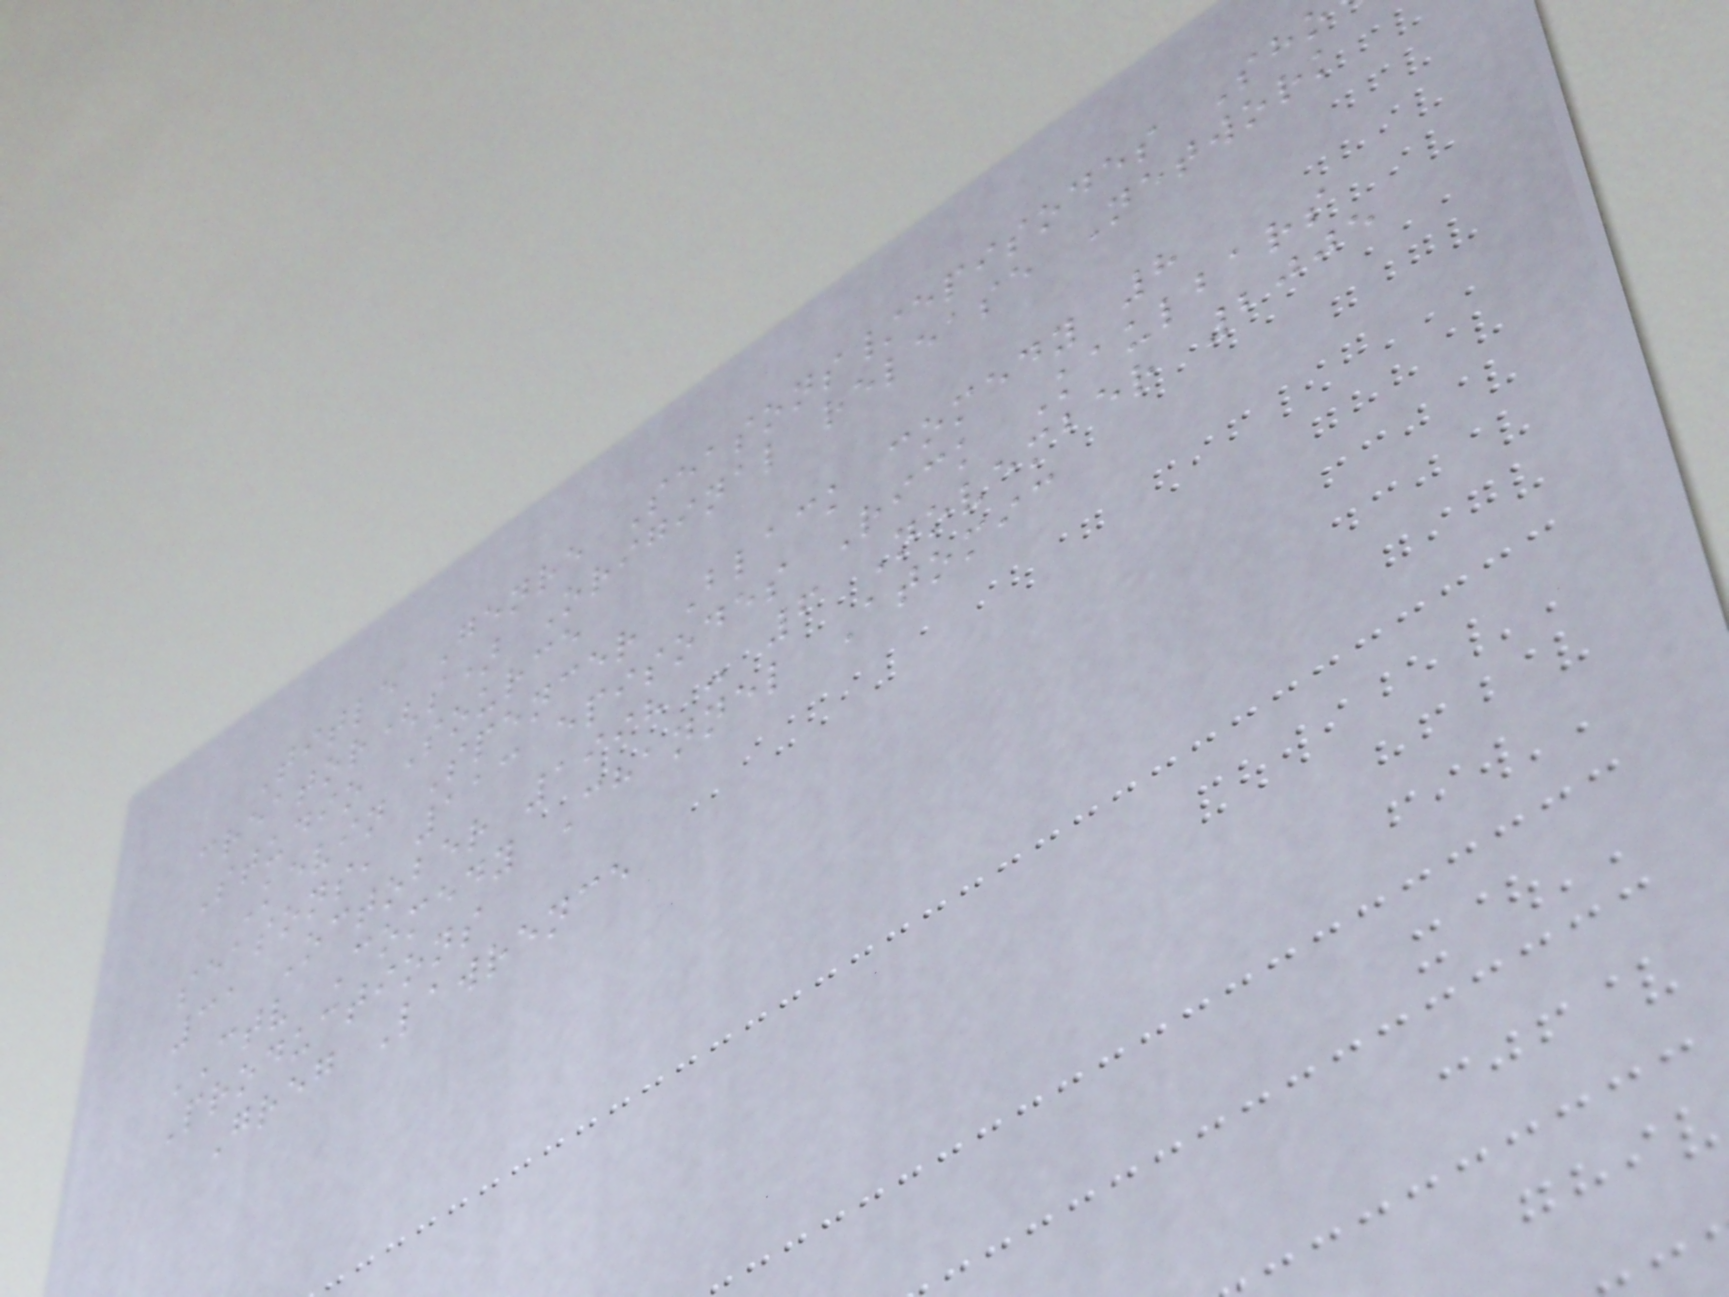Title Genre Seasons/episodes Sho
creator(s) Original release Network
Studio Source
Kevin Spencer Black comedy 8
seasons, 113 episodes Rick Kaulbars
31 October 1998 - 6 November 2005
CTV Comedy Channel Atomic
Productions
Greg Lawrence
